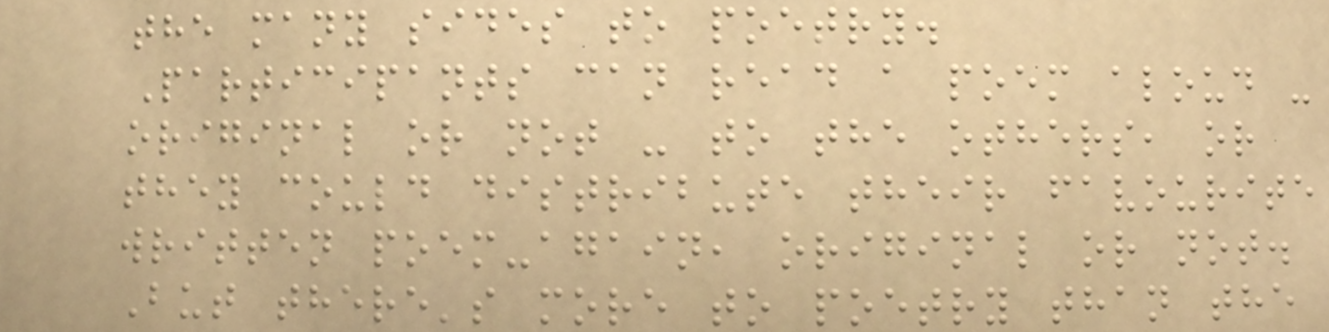the many sides to poetry.
Participants can read a poem aloud -
original or not - to the others, or
they could distribute their favourite
written poem-again, original or not.
But there's more to poetry than the
